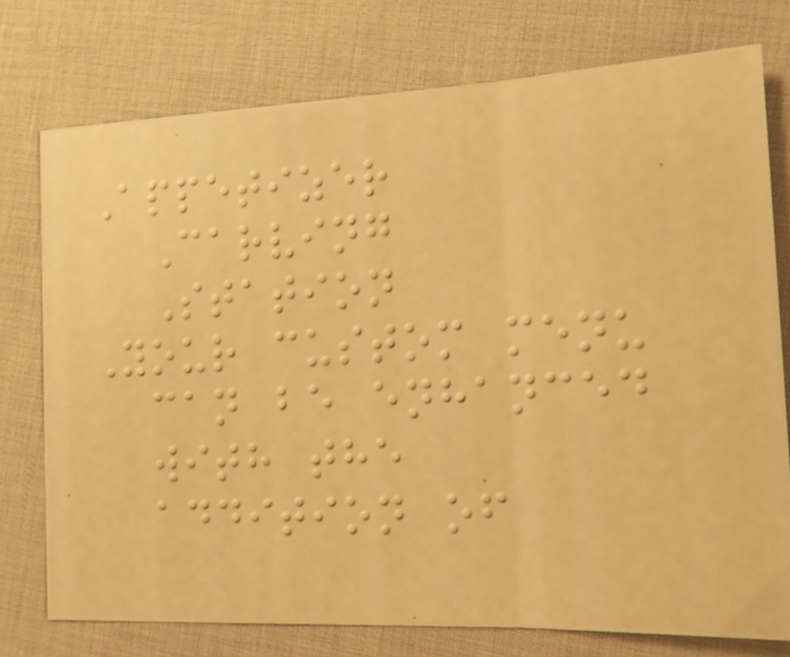Appetizer
Carving
Station
Your custom menu
can be enhanced
with the
addition of
